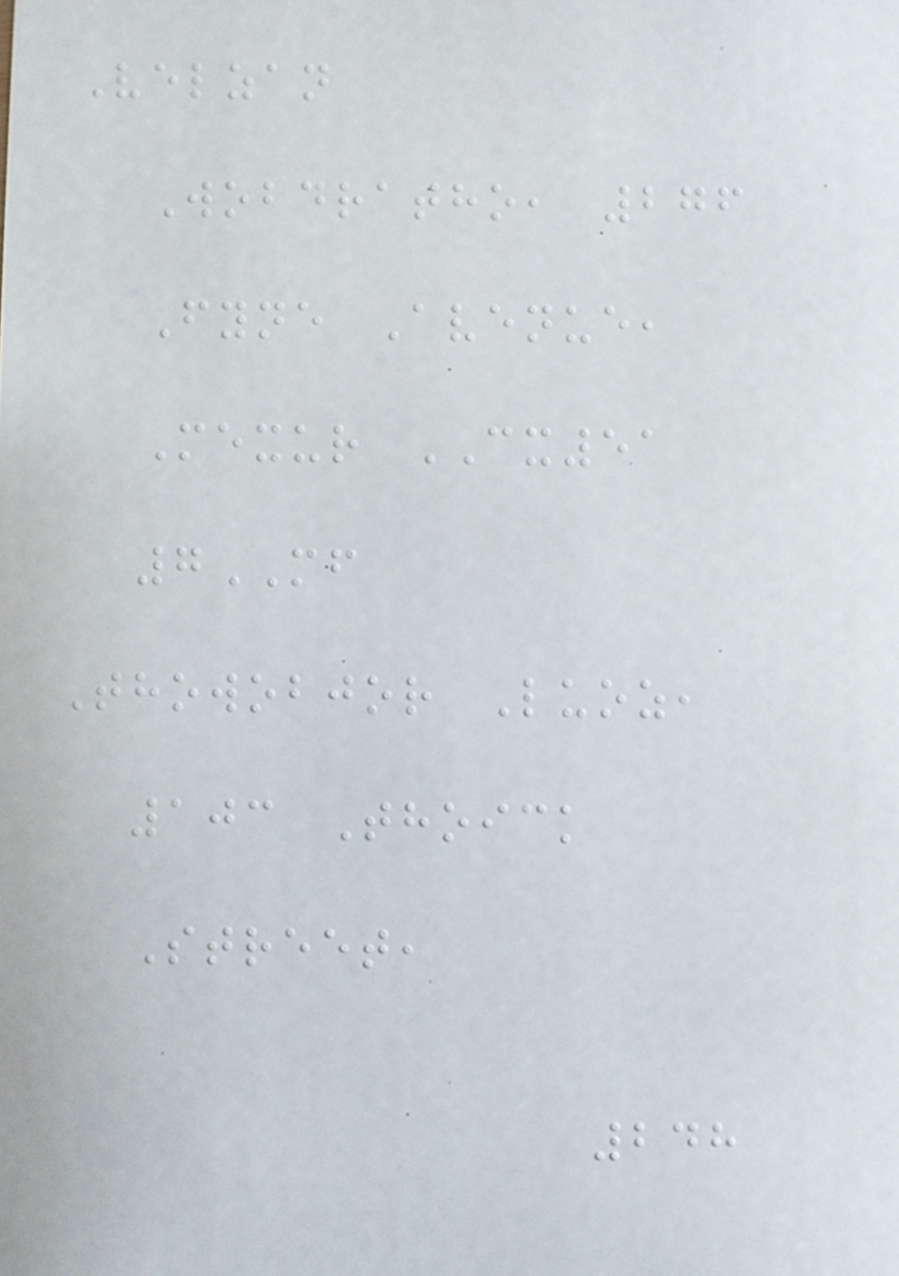Velzan
Wobdratho, 276
Fyne Avenue,
Mexur CX51
7MF
Thowobjor Luoz,
103 Thoick
Street,
248
